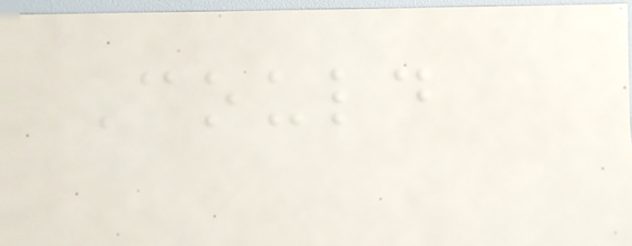Could
